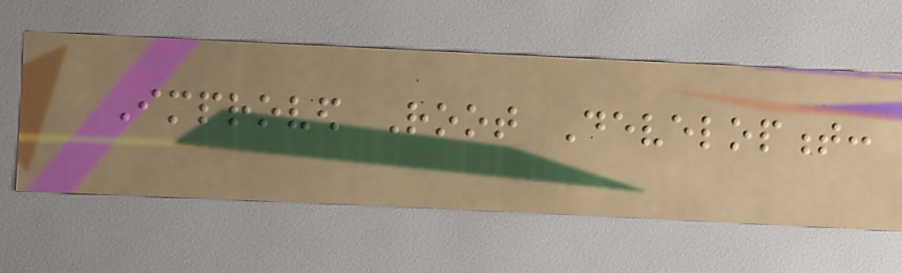Improved Root Development:
